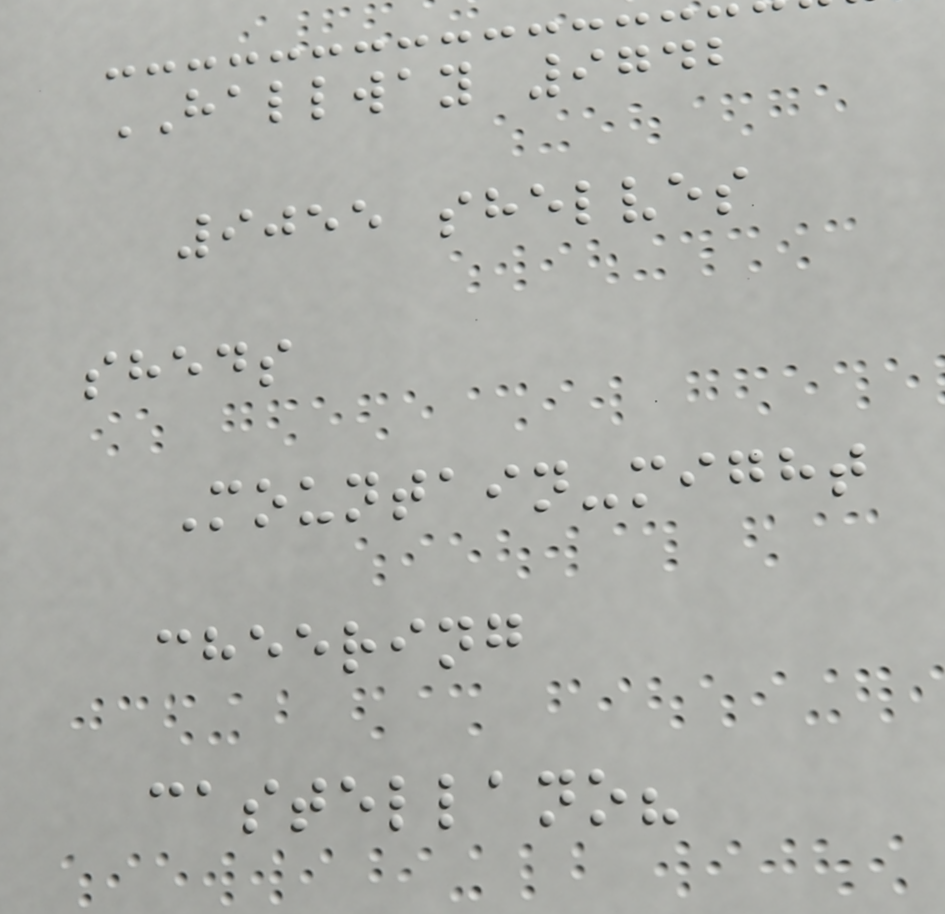HALLWAY 9742
9055 shelves
sheds
Mountain-might
cheering
castellano?
